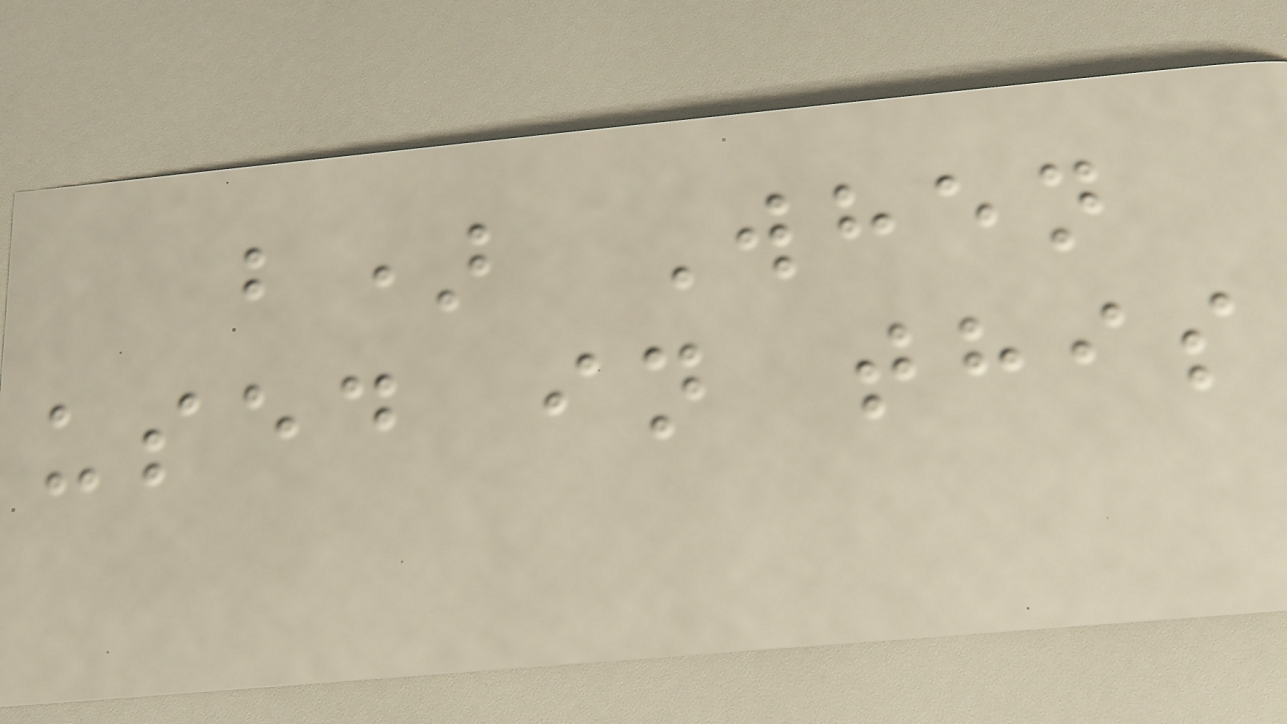b) When
used in this
